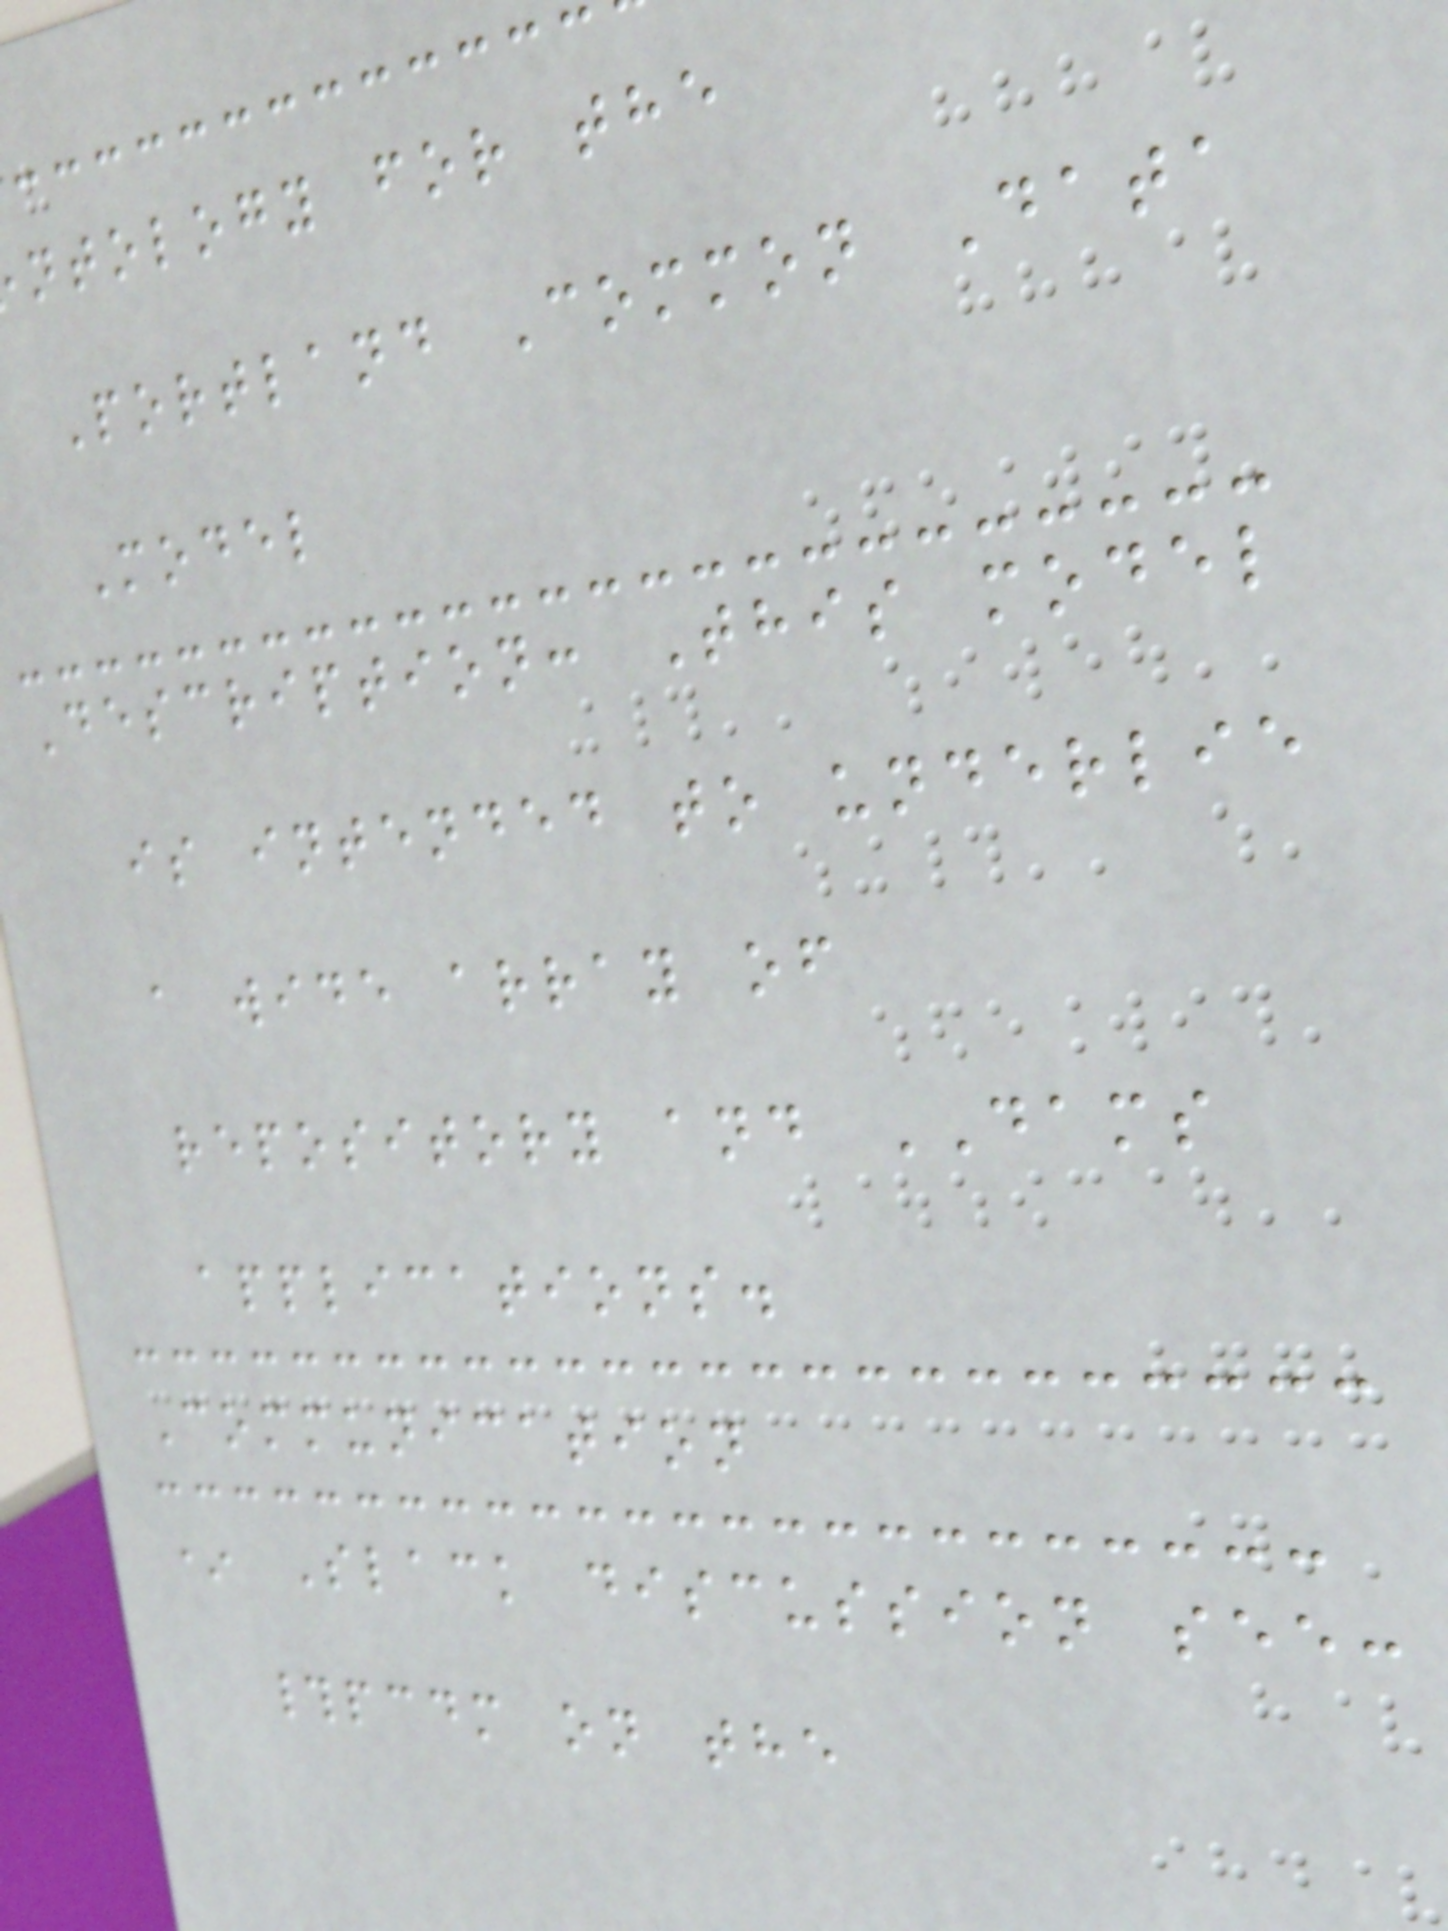ntology for the
Portland Common Data
Model
Description: This model
is intended to underlie
a wide array of
repository and DAMS
applications.
Communication
* Slack discussion see:
#pcdm on the
